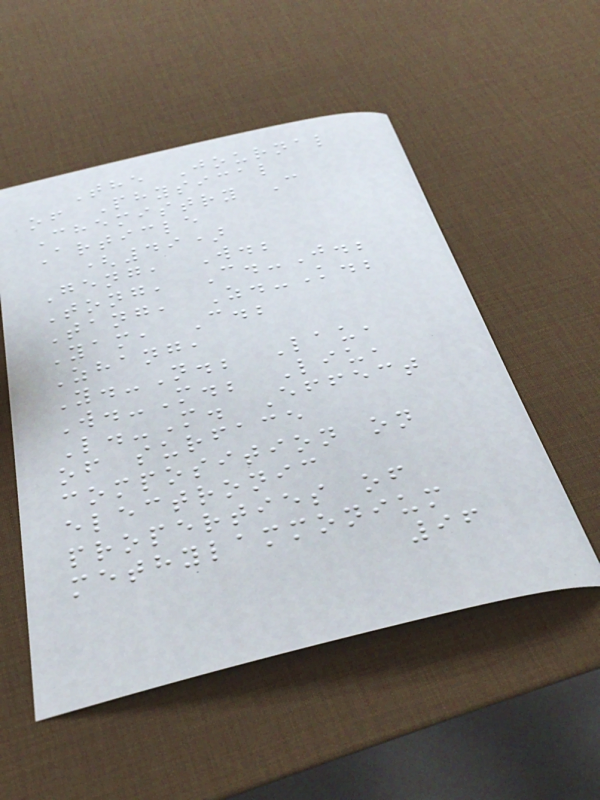The Journal
of Physical
Chemistry C
Article
(49)
Geng, W.;
Tong, C.-J.;
Tang, Z.-K.;
Yam, C.;
Zhang,
Y.-N.; Lau,
W.-M.; Liu,
L.-M. Effect
of surface
composition on
electronic
properties of
methylammonium
96
